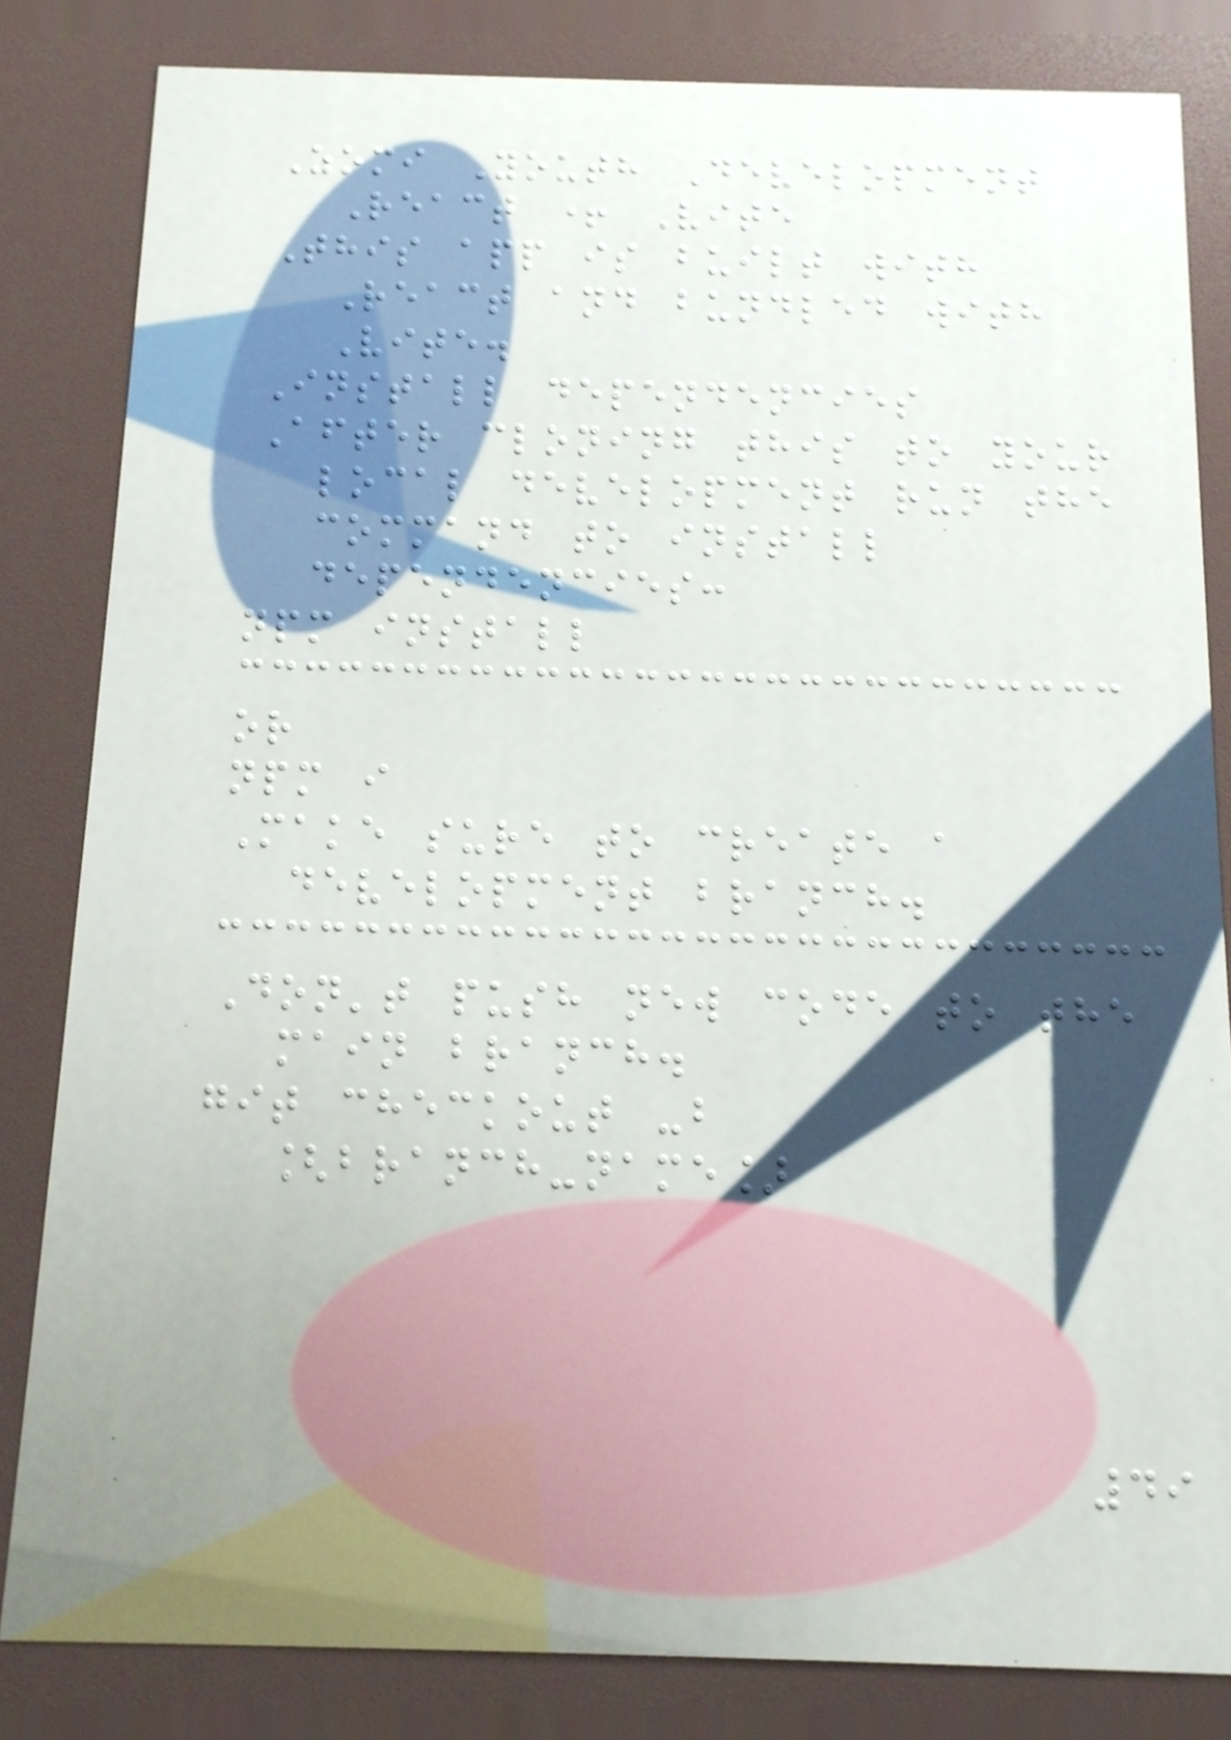Zomi Youth Development
React + Vite
This app is built with
React and bundled with
Vite.
Install dependencies
After cloning this to your
local development run the
command to install
dependencies:
npm install
or
npm i
Make sure to create a
development branch.
Don't push new code to the
main branch.
git checkout -b
[branch-name]
49
